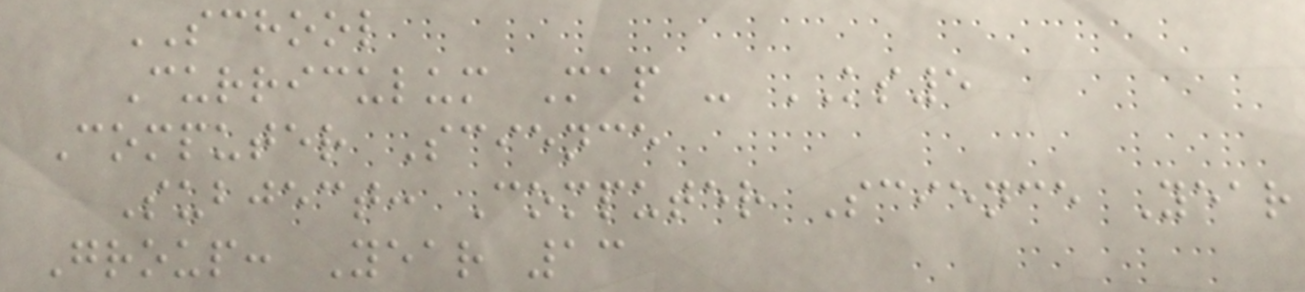SCHOOL
Curriculum Map - KS5
Computer Science
Subject: Computer Science Year
Group: Year 13
